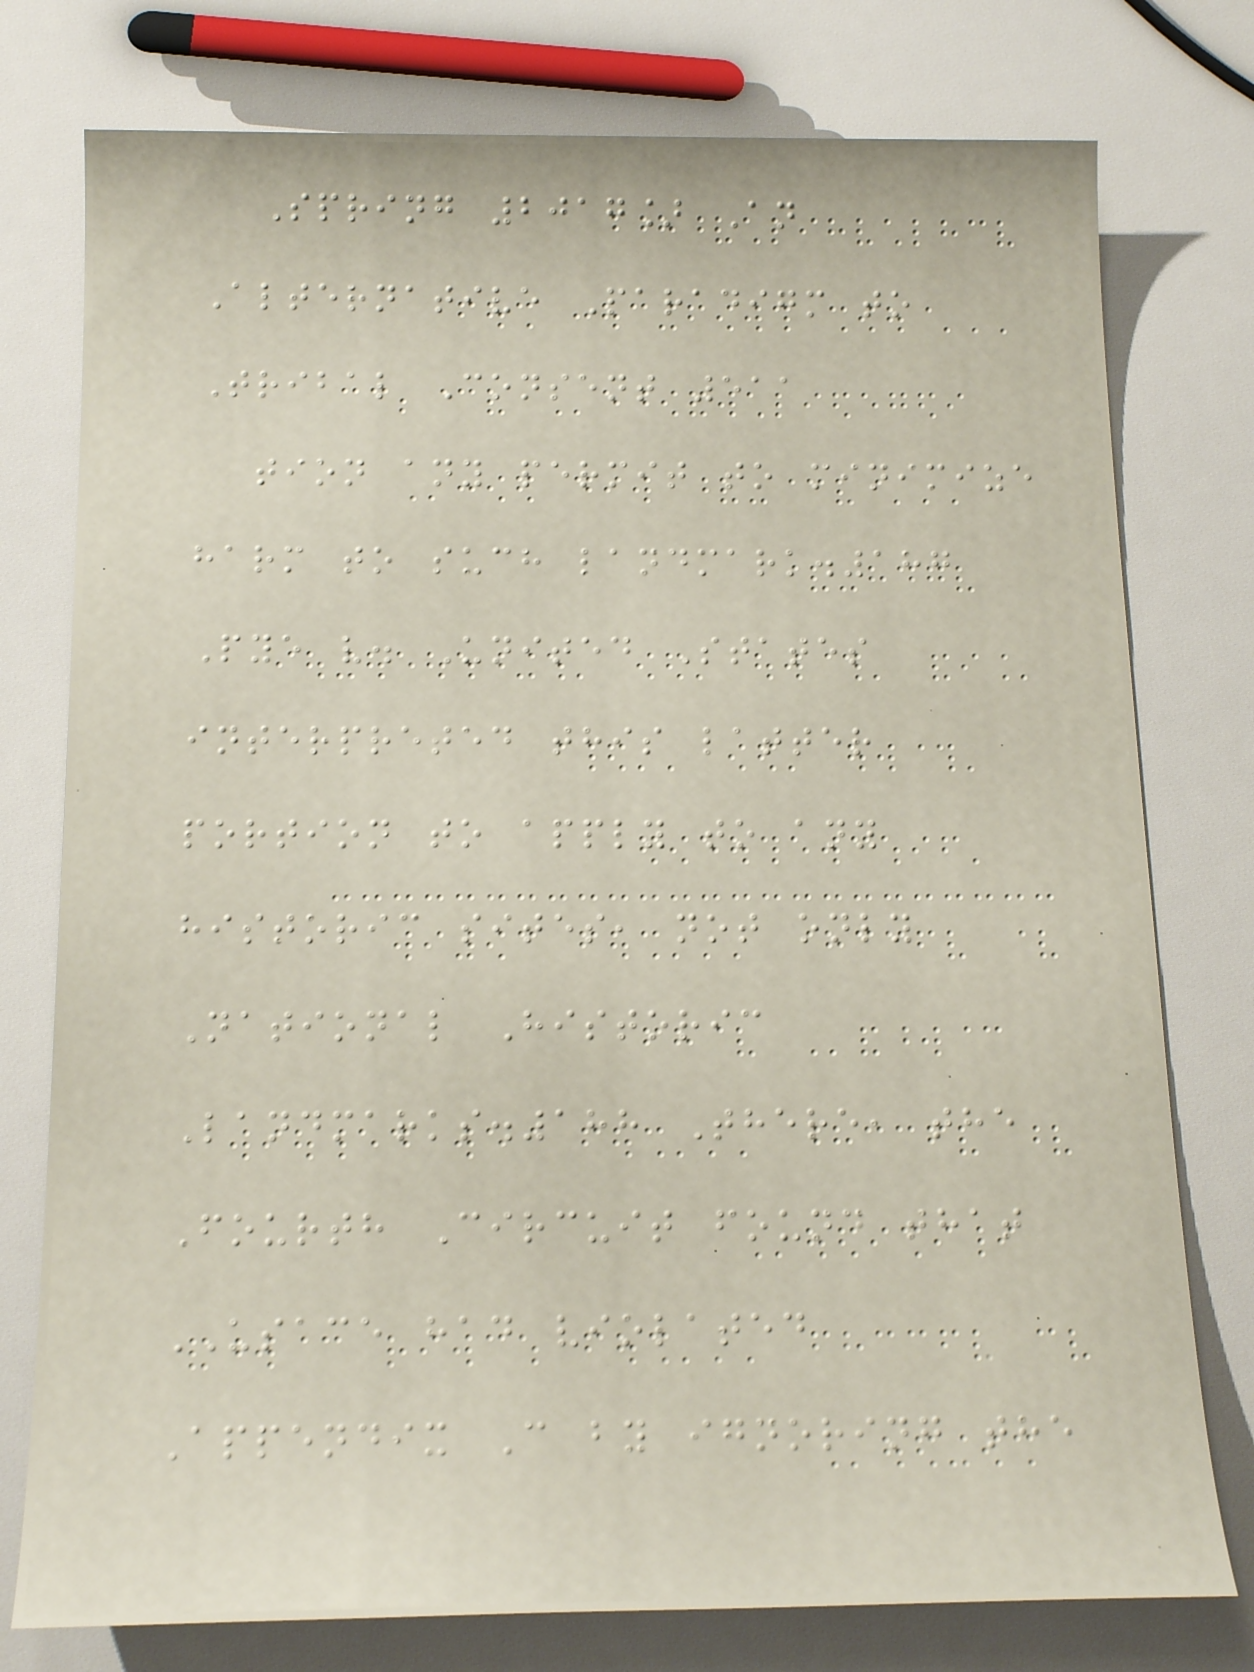Spring 2017] An
Alternative Paradigm to
Tribal Consent 511
tion any permit to minimize
harm to such landmark.187
Pye v. United States
interpreted this latter
portion to apply to any
historic sites, not only
National Historic
Landmarks.188 There, the
Fourth Circuit found that
USACE had violated
Appendix C by ignoring the
